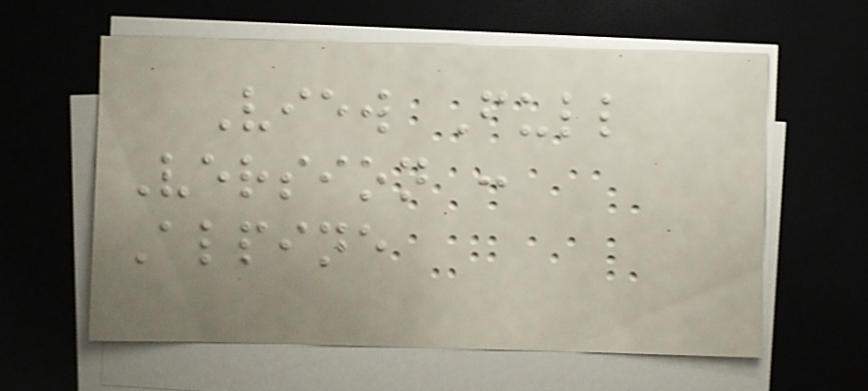View Full
Version :
Alpine
